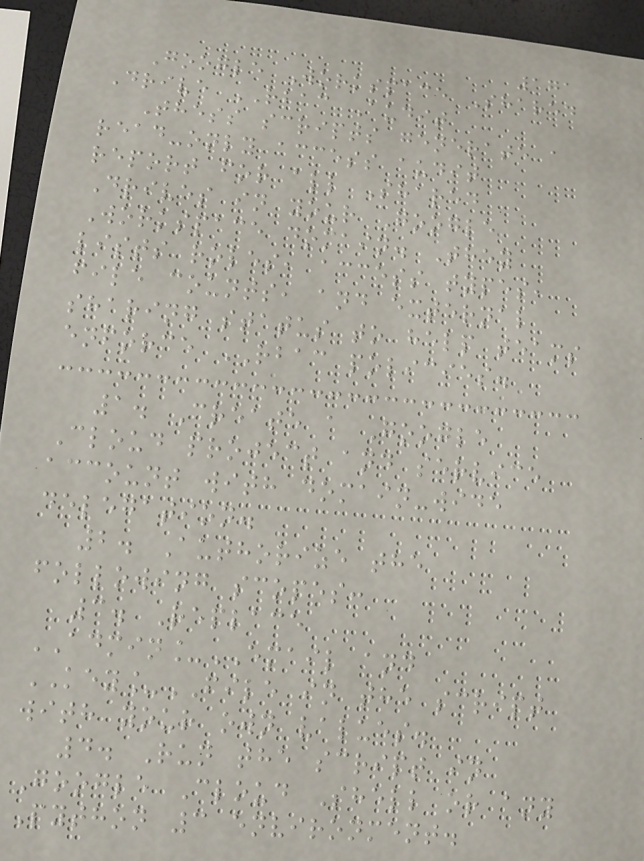171
Google Workspace Shared
Drive RBAC Audit
Thess scripts generate a
read-only access audit
report for all Shared
Drives in your Google
Workspace domain. They
lists roles, access types,
file counts, and external
sharing status to help teams
enforce RBAC policies.
1. Create a Google
Cloud project and service
account with domain-wide
delegation.
2. Authorize the
following scopes:
3. Replace
ADMIN_EMAIL and
KEY_FILE in the script
with your own values.
4. Run the script in
Google Cloud Shell or any
Python 3 environment.
